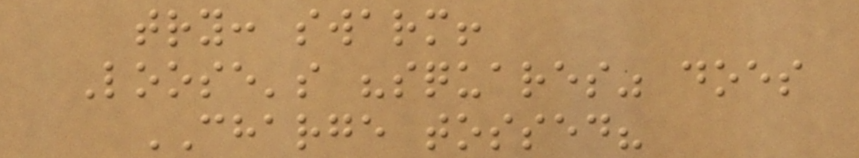try: swarm!
Loose's "squares" does
CHARGE tossed?
